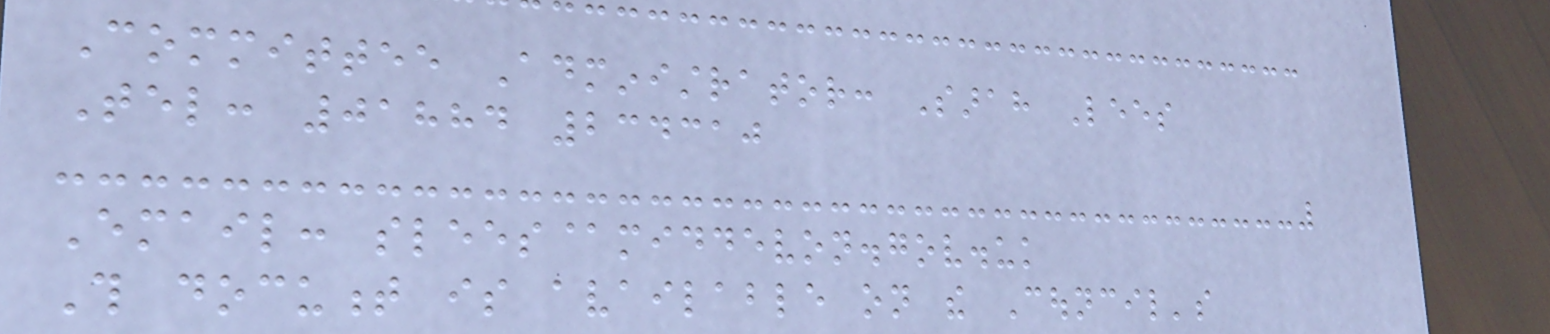Committee Administrator: Sarah Lees
Tel: 01884 234310
Email: slees@middevon.gov.uk
This document is available on the Council's
